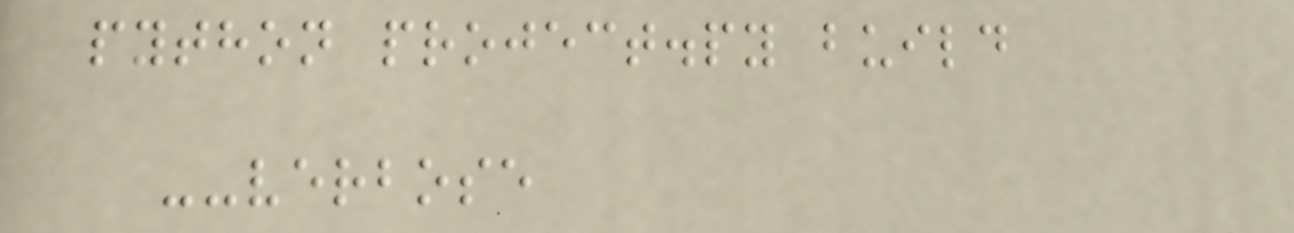python project.py build
--verbose
